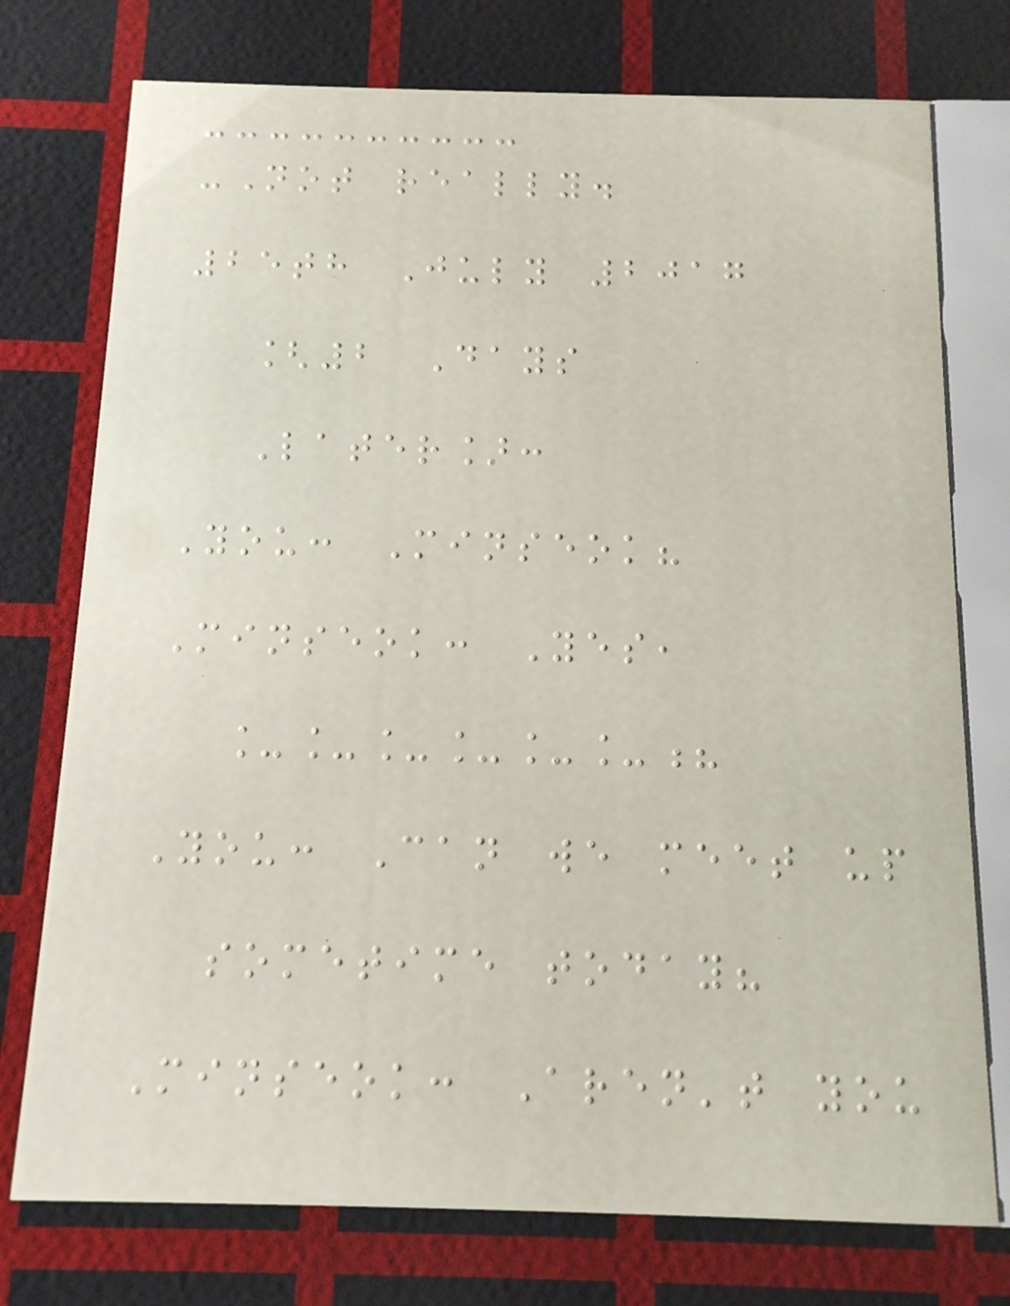-Not really.
25th July 2017
[2 Days
Later]:
You: Minseok?
Minseok: Yes,
______?
You: Can we meet up
sometime today?
Minseok: Aren't you
